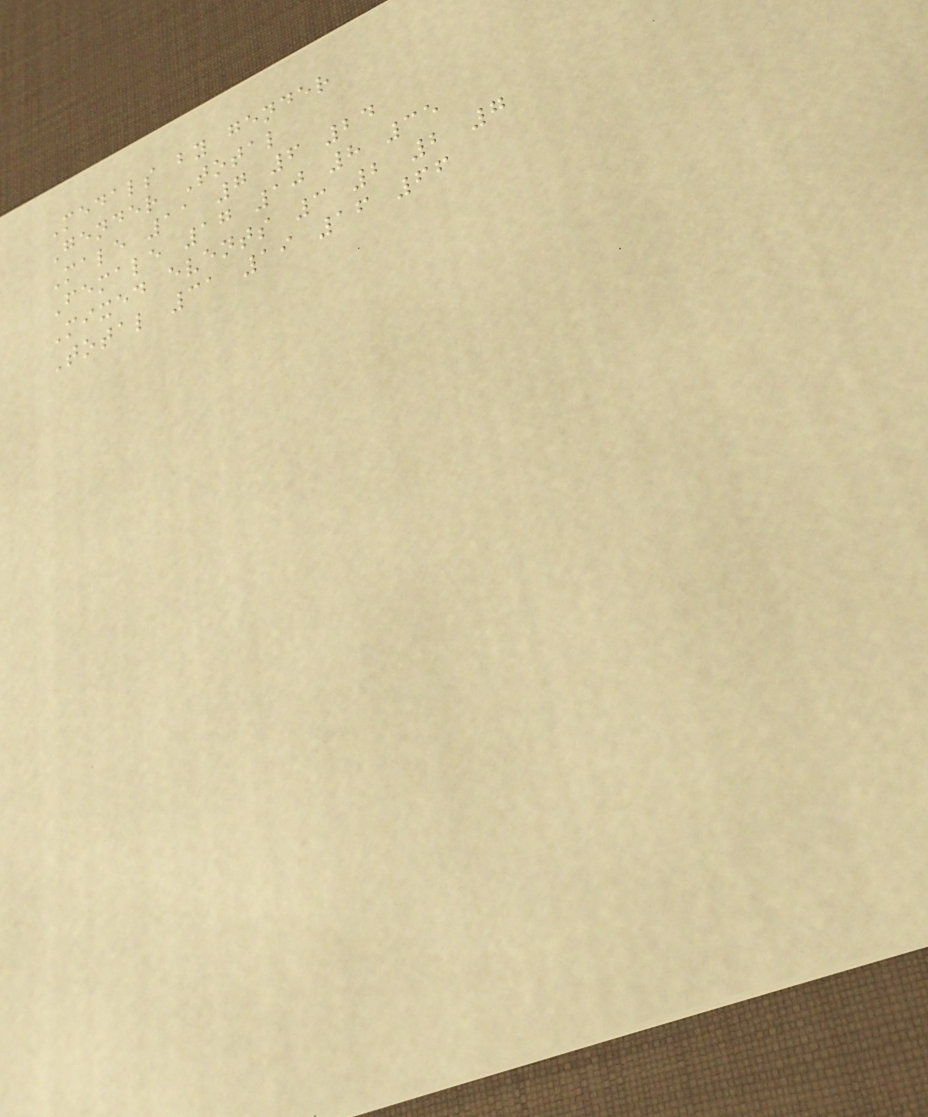Medals by gender
Gender Total
Male 11 7 6 24
Female 17 10 8 35
Mixed events 3 2 2 7
Total 31 19 16 66
